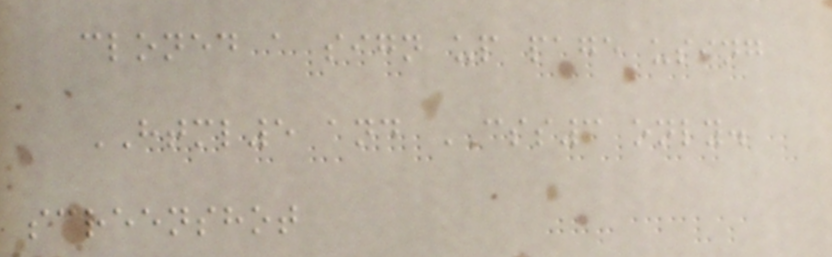cloned a sign up page using
HTML5 and CSS3 only.
screenshot
